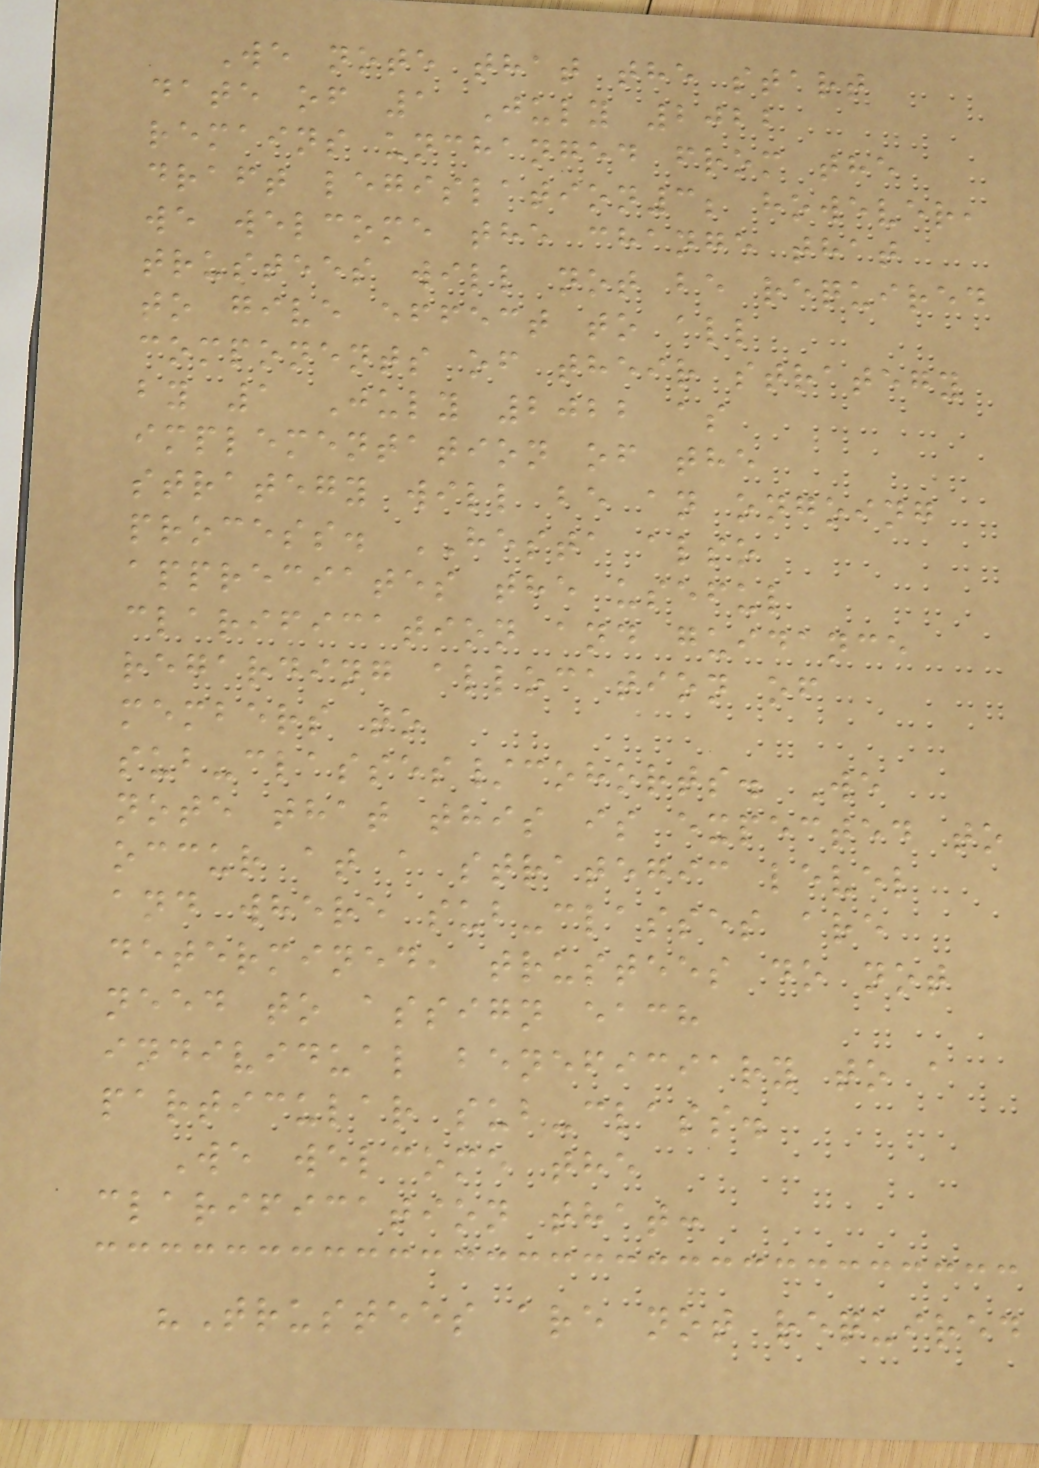We note that the start
date of 1 July 2022
remains unchanged from the
draft legislation3; however,
we welcome the change that
trustees will not be required
to give effect to all
components of their strategy
by 1 July 2022 as
implementation of the
strategy will be an ongoing
process. HESTA also
appreciates the useful
clarification and guidance
regarding allocation of
members to
sub-classes/cohorts. We
note that this is expected to
occur at a strategic level
and where sub-classes are
determined, trustees do not
need to assign each
individual beneficiary to a
particular sub-class.
We welcome the
clarification that:
"Trustees are not required
